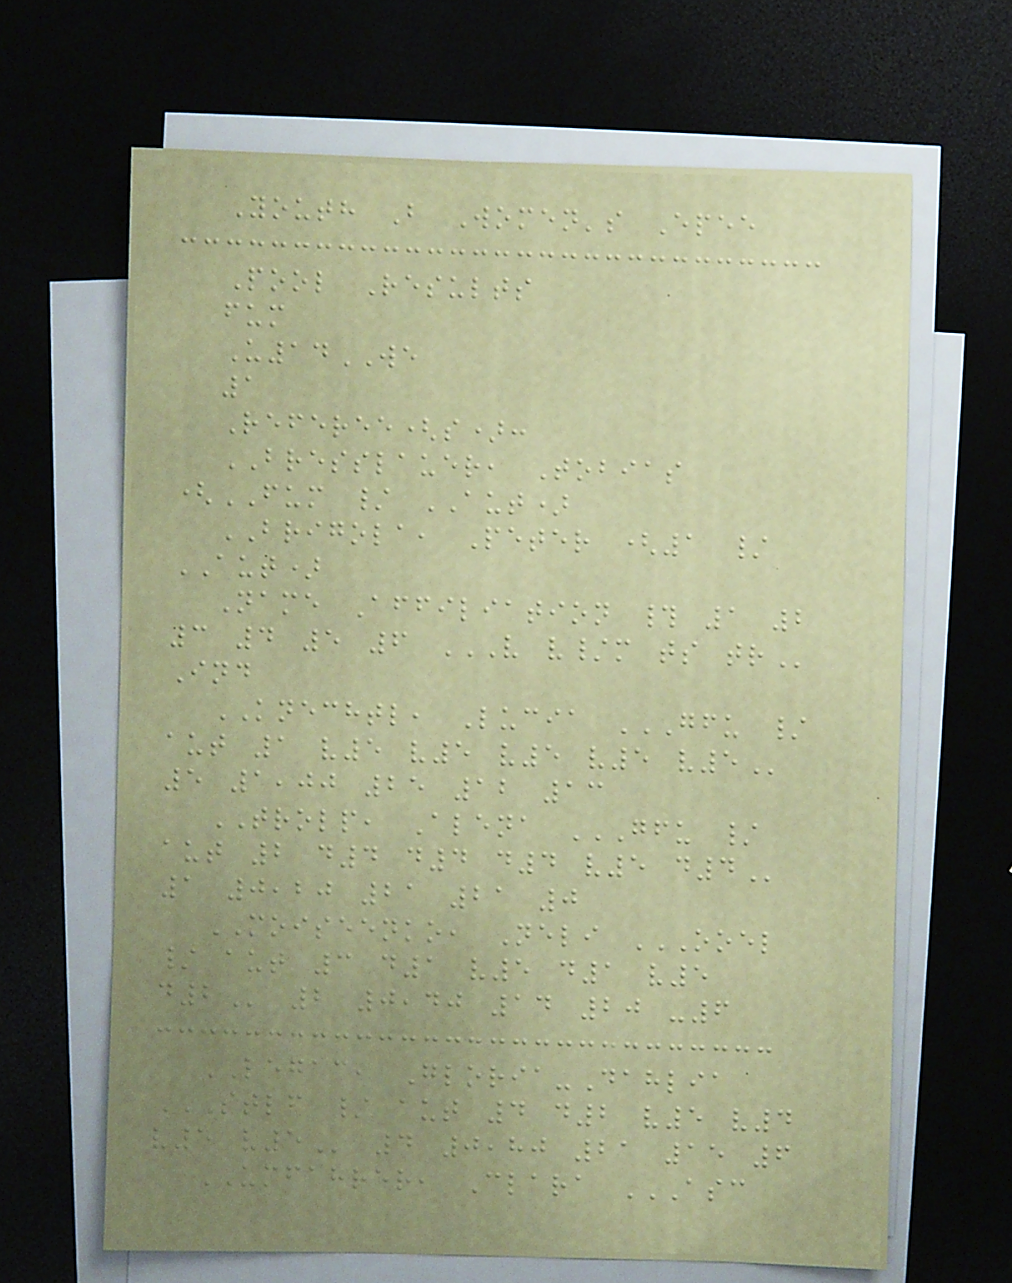Youth B Women's Epee
Pool Results
fum
U14WE
1
Referee(s):
BRESSLAUER, Tobias
(FUM / AUT)
BRIGOLA, Peter (1 /
AUT)
Name Affiliation # 1 2
3 4 5 6 V V/M TS TR
Ind
KNECHTL, Lucia GFU /
AUT 1 V5 V5 V5 V5 V5
5 1,00 25 12 13
TROLP, Alena GFU /
AUT 2 D4 D4 D4 V5 D4
1 0,20 21 21 0
MOISEENKO, Neli OOEL
/ AUT 3 D1 V5 D1 V5
D2 2 0,40 14 20 -6
LEGAC, Gloria-Dahlia
STLF / AUT 4 D2 V5 V4
V5 V5 4 0,80 21 15 6
UMFAHRER, Clara ASC
